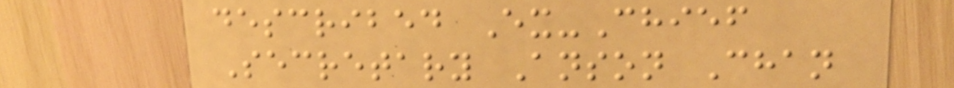described Ex-Chief
Secretary Anson Chan
